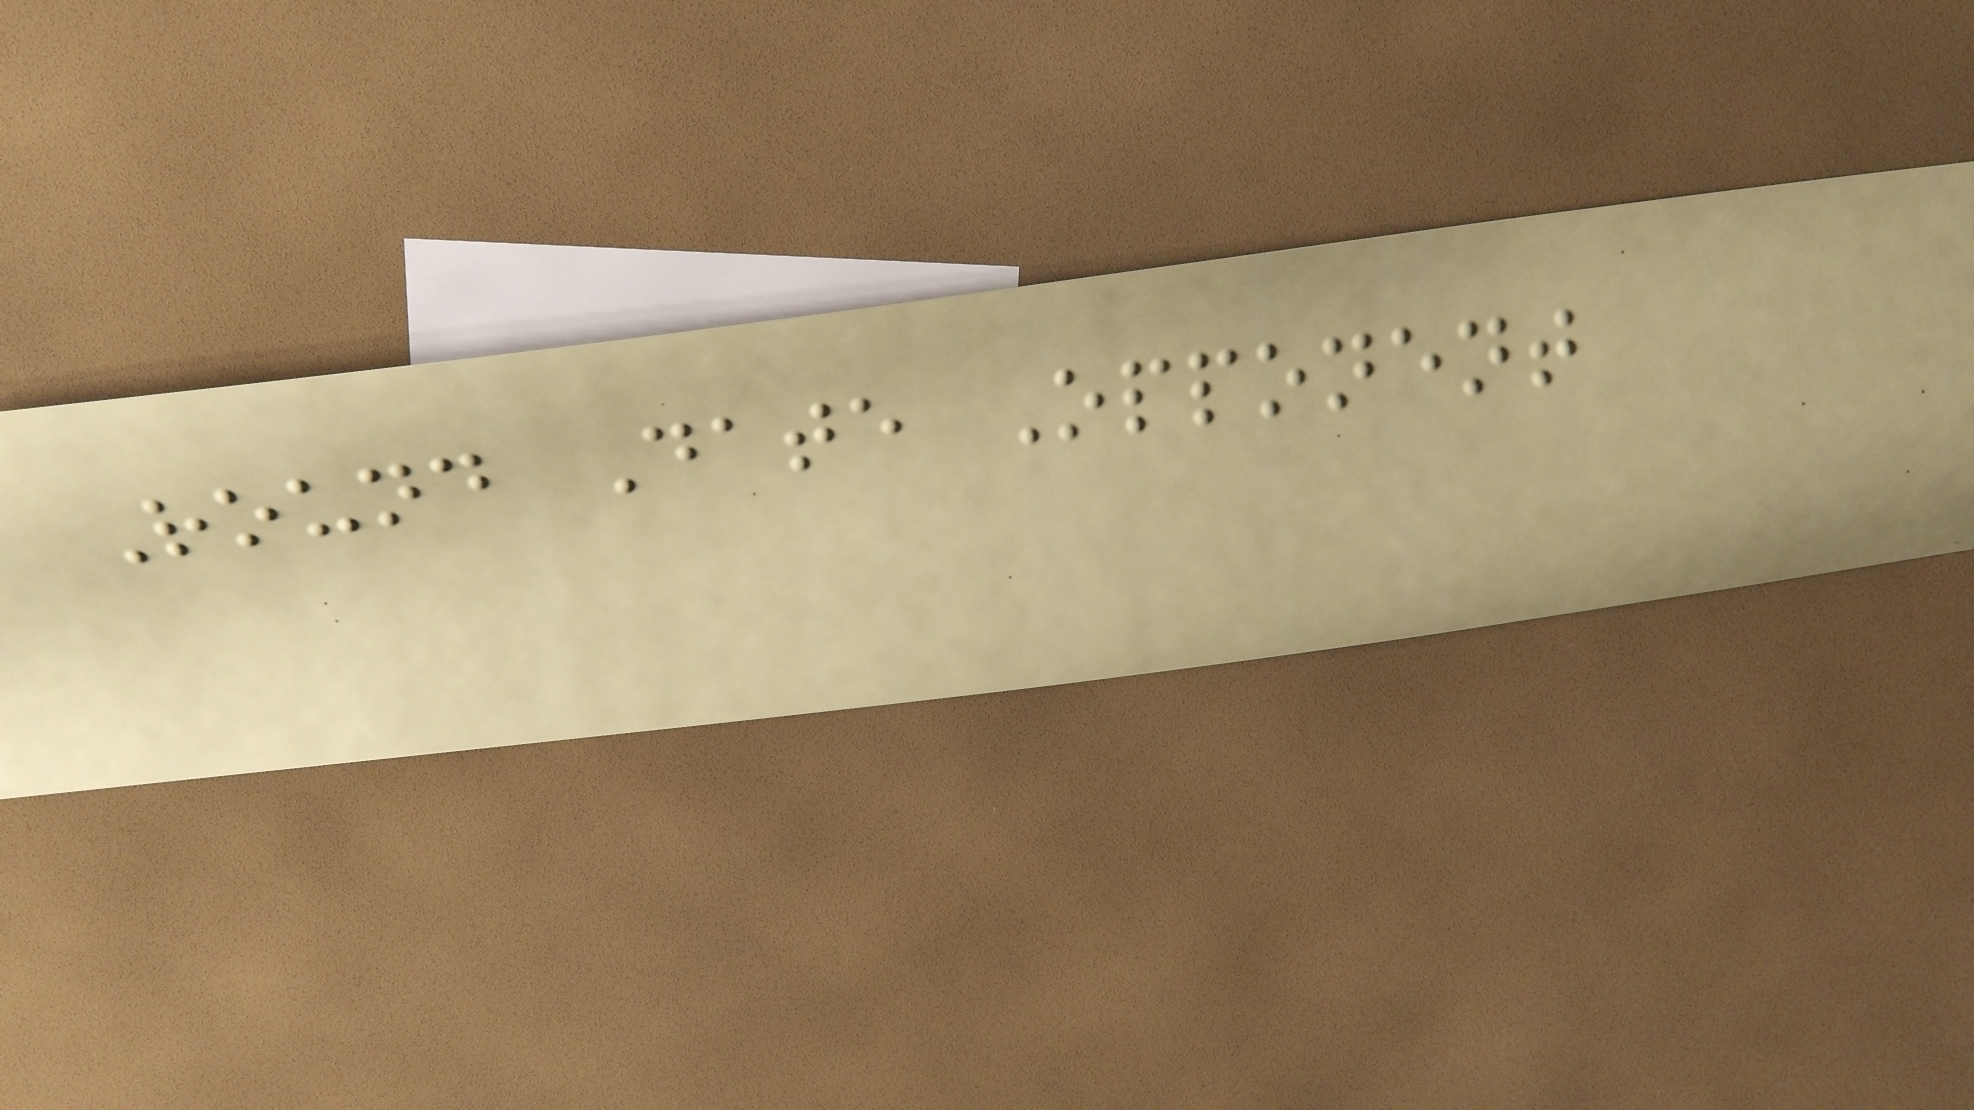Round Date Opponent
